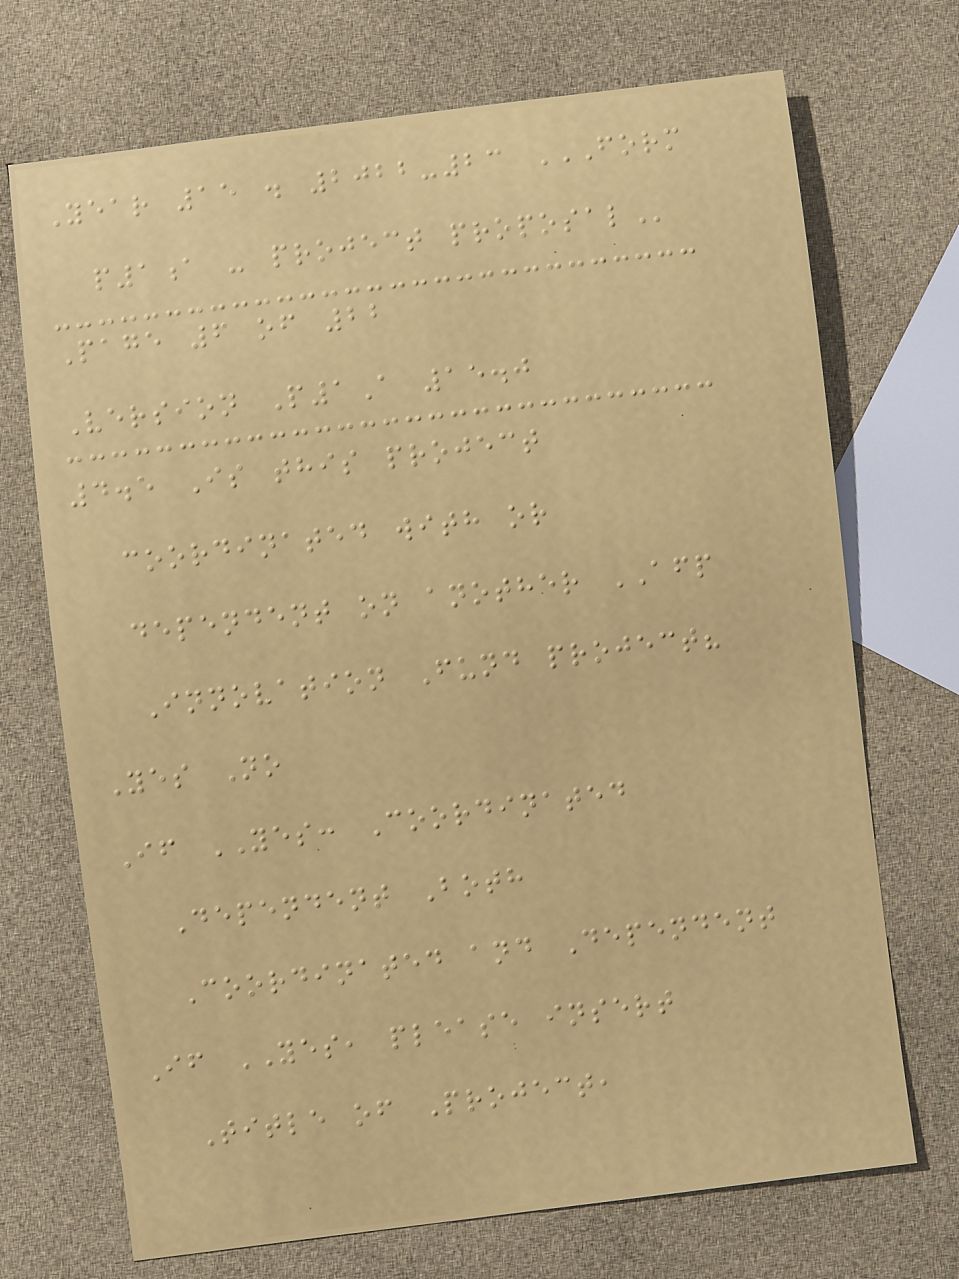Year 15 . 2022-23 FORM
P1A - PROJECT PROPOSAL
Page 6 of 22
Version P1A 15.0
4.5 Is this project
coordinated with or
dependent on another AFP
Innovation Fund project?
Yes No
If YES: Coordinated
Dependent Both
Coordinated and Dependent
If YES, please insert
Title of Project,
